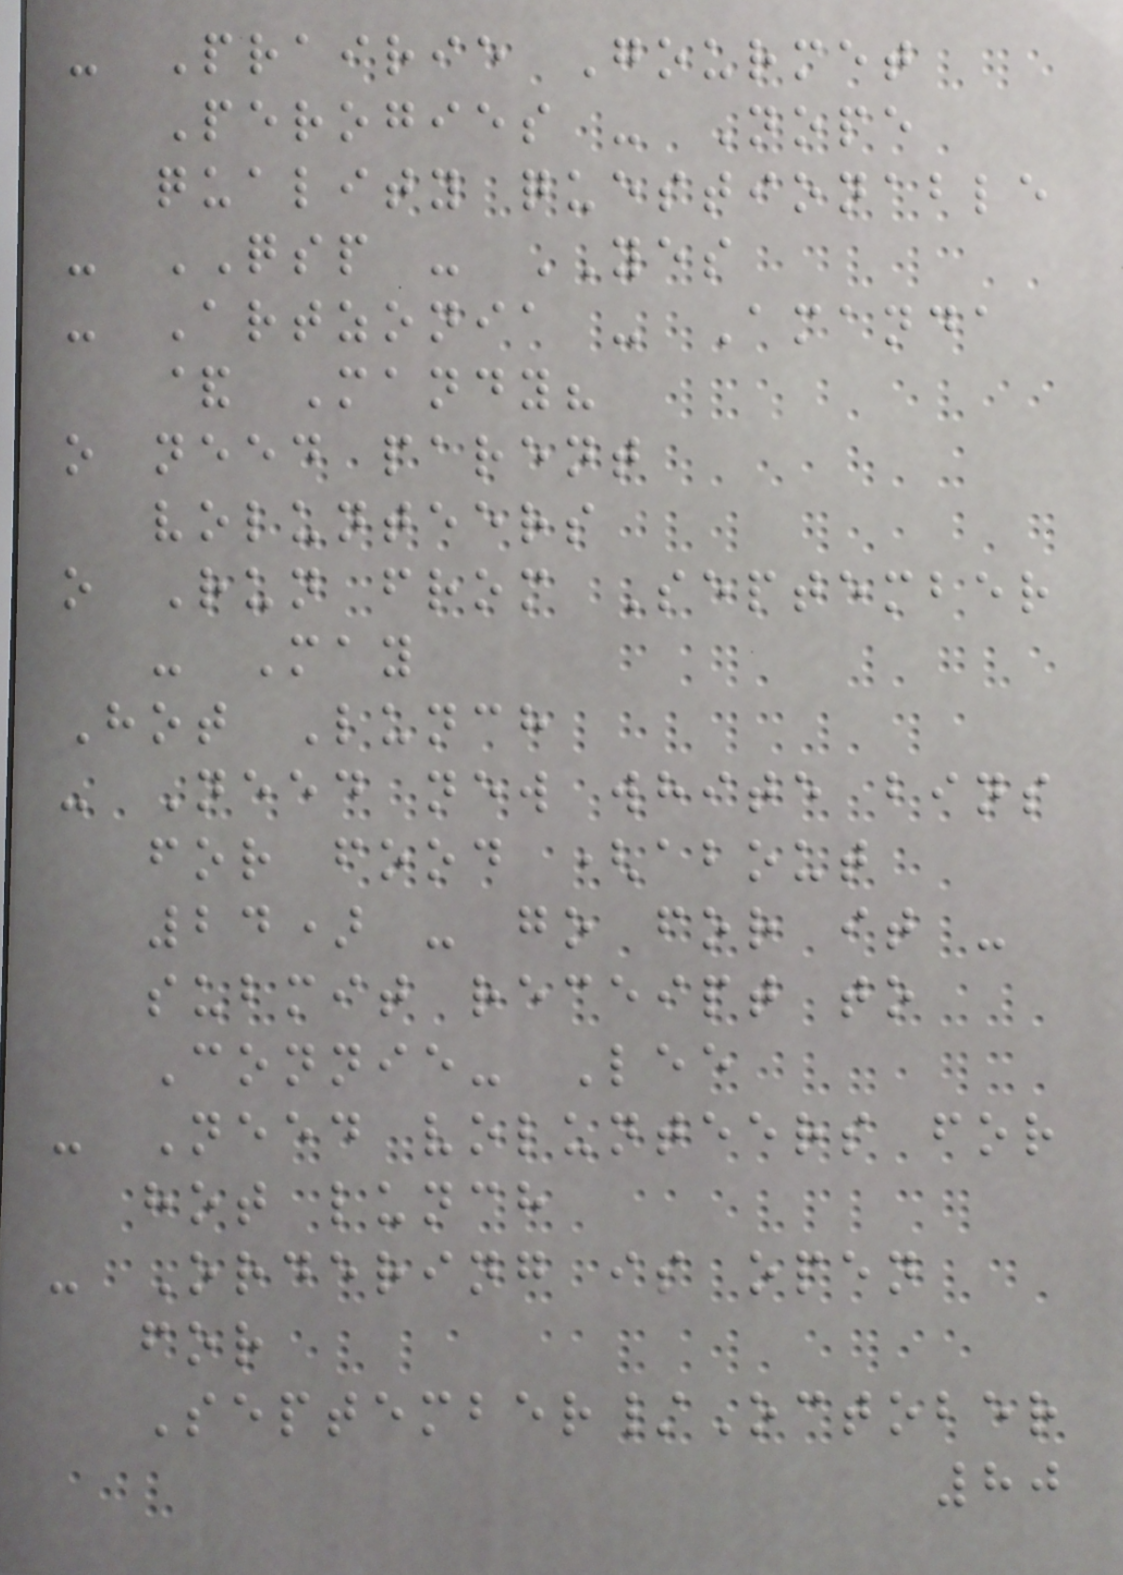- Prairie Gourmet
Perogies - Nope
quality questionable
- QSP - YES
- Artzonia - Amanda
& Mandy?
o need parent
volunteers
o Run from September
- May
Hot Lunch
- Need new white bins
for food (about
24) - go for it -
submit receipt to
Connie- Lee
- Need volunteers for
hot lunch
- Ordering is open
for
September/October
80
